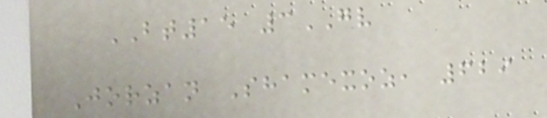BT15 3GV
Jorzan Shamexoz, 629
